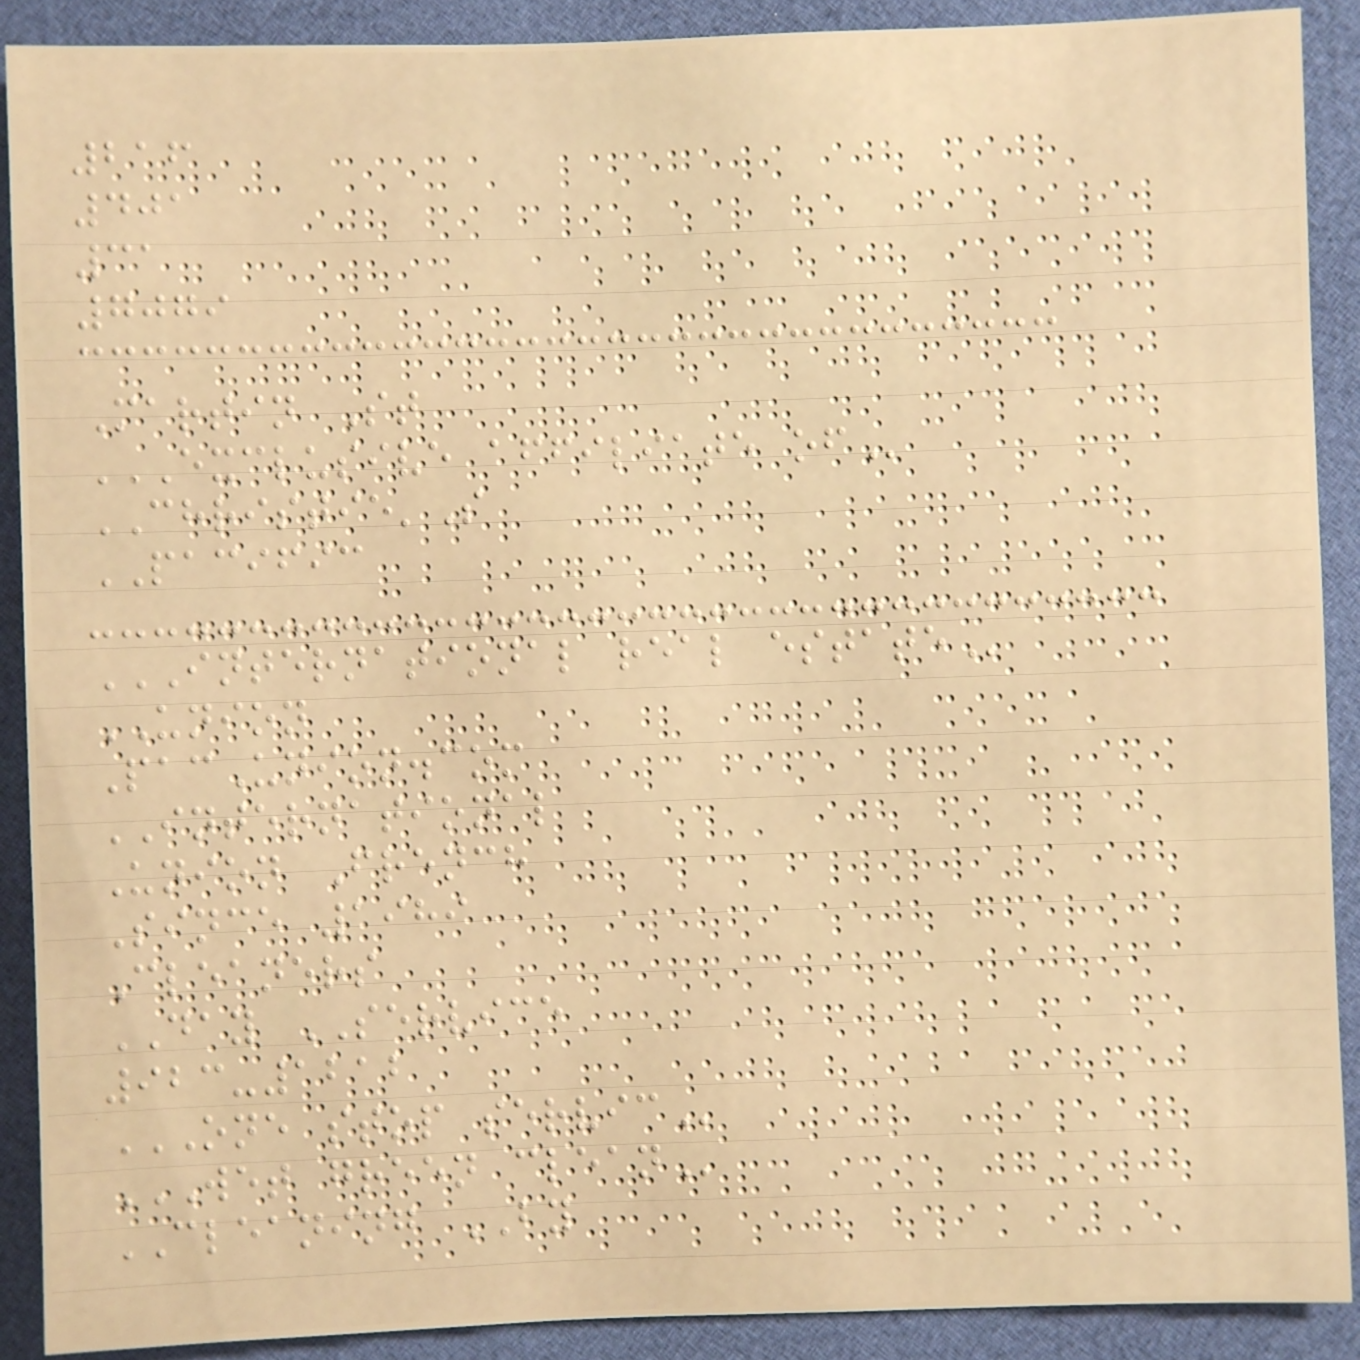216
401
31
7079
Martin St
EXCLUSIVE AFFILIATE OF
CHRISTIE'S
PACIFIC
INTERNATIONAL REAL ESTATE
UNION
PacUnion.com
INTERNATIONAL
Union French
Since 1989
Cleaners
DAY SERVICE
923-1212
ONE STOP SERVIC
WET GREEN CLEAN
CLEANING BY
